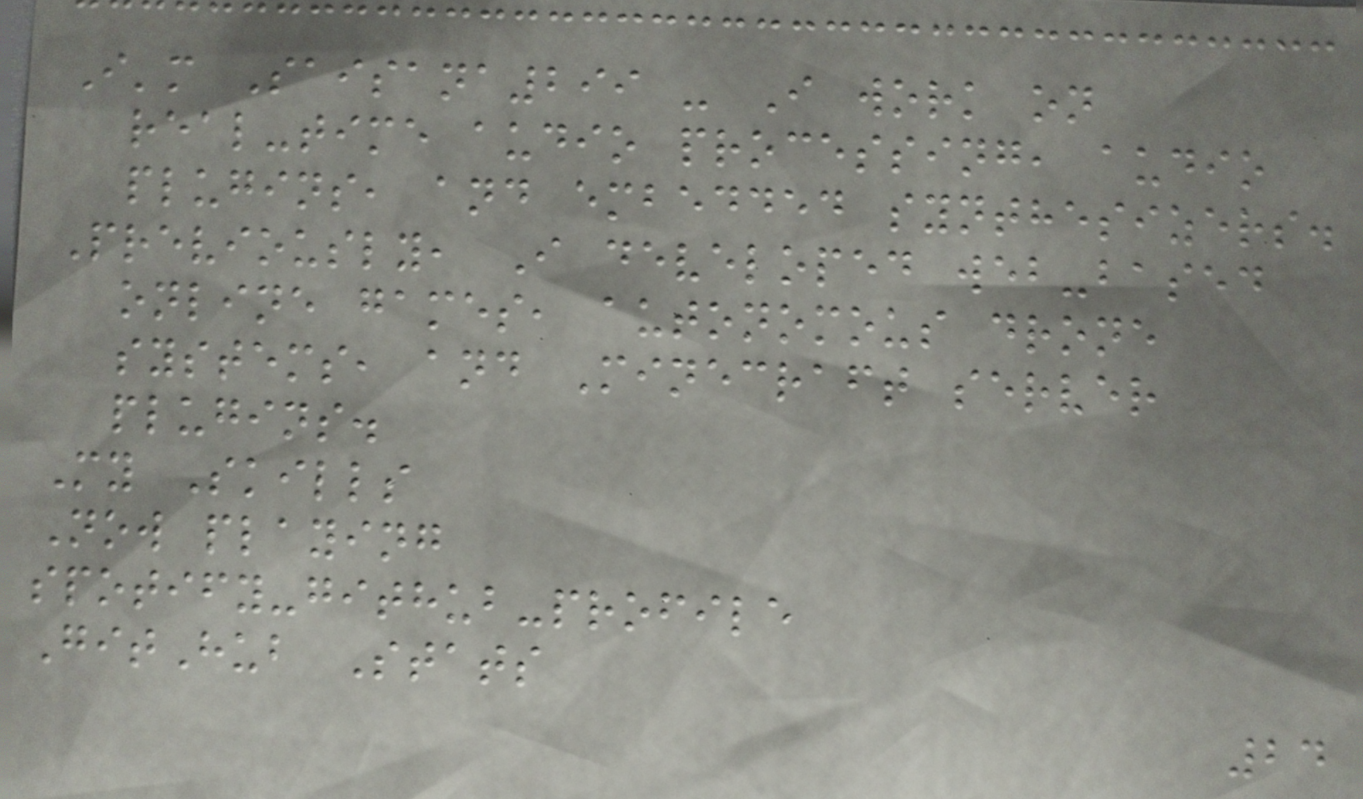I'm Saisana299 - I work on
real-time audio processing, audio
plugins, and embedded synthesizers.
Previously, I developed web-based
online games, autonomous drone
systems, and Minecraft server
plugins.
My Skills
Now playing
spotify-github-profile
GitHub Stats
24
